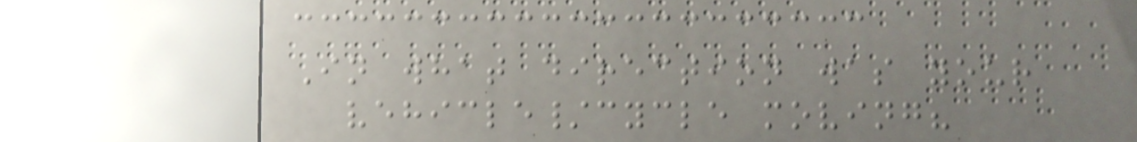In what direction was your
vehicle/cycle moving?
